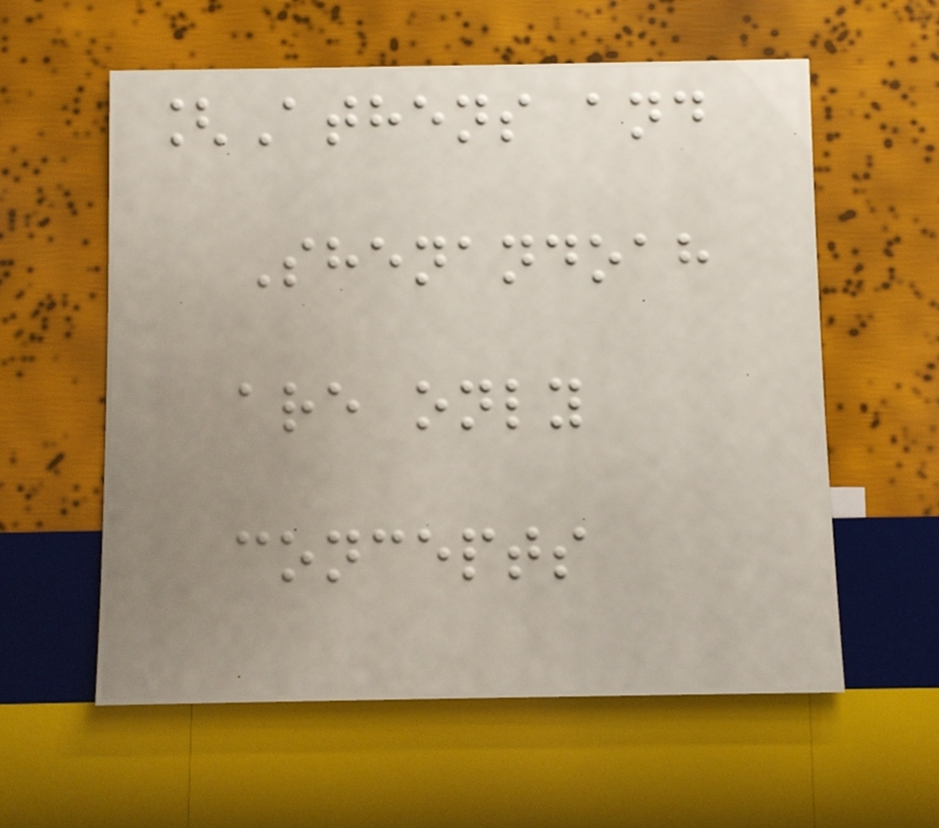[Athens and
Shenandoah
are only
concepts
